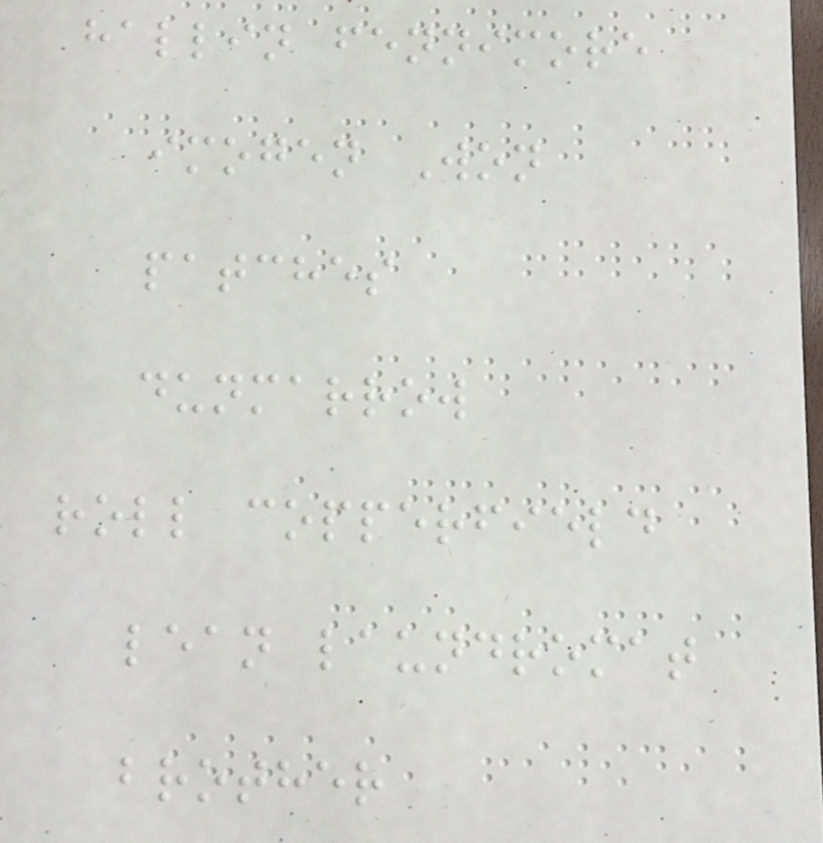hallin fennimore
imogen Won
patches
dunmarrow
roll copperfield
lean laundromat
brother
